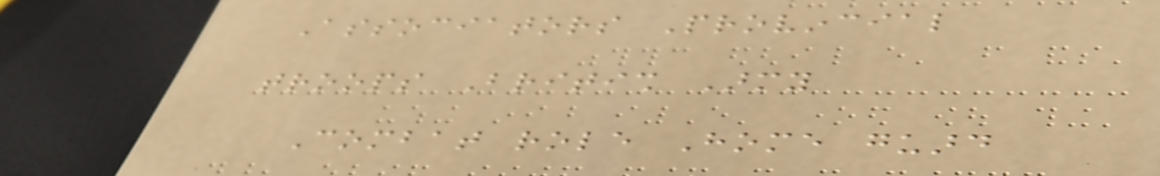Associators Provincial
troops British Army
Combat role Home guard
